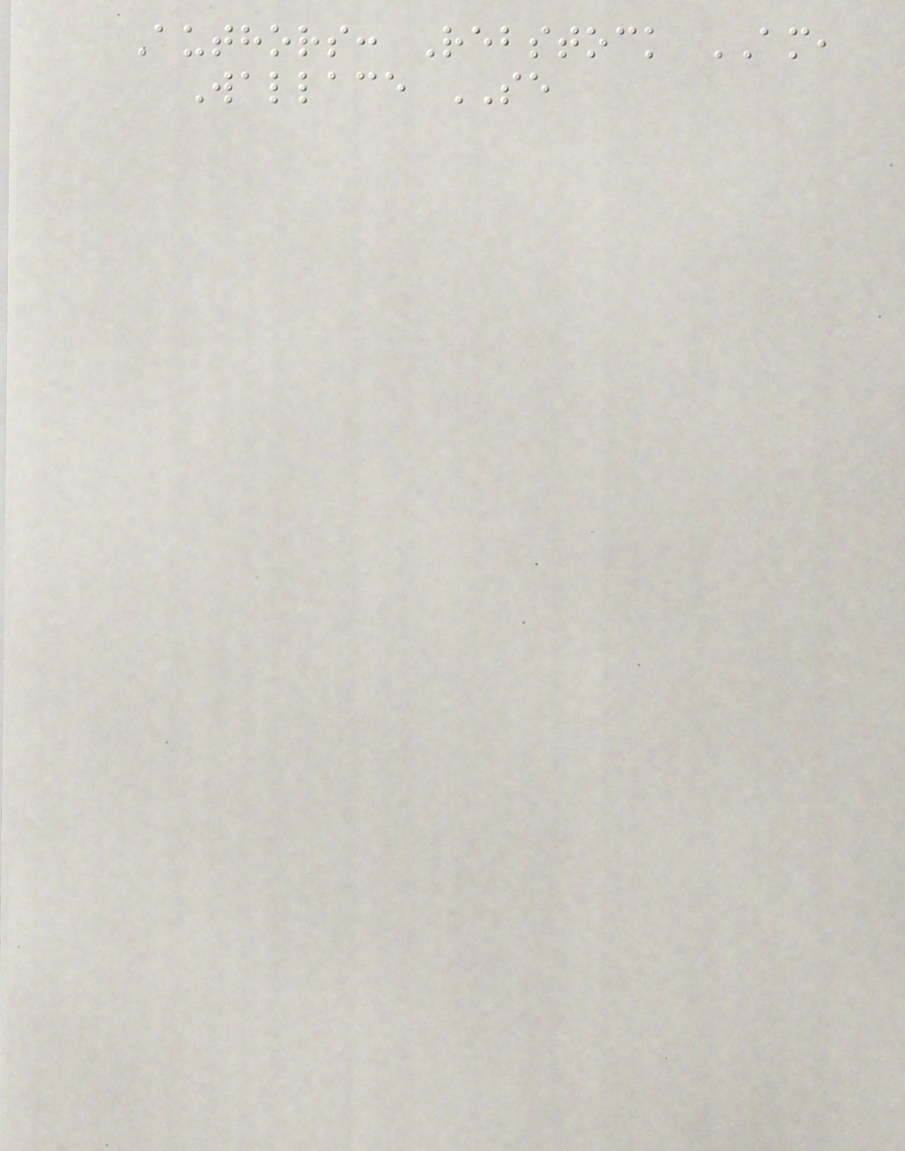Authors: Rebstock AM,
Wallace SE
